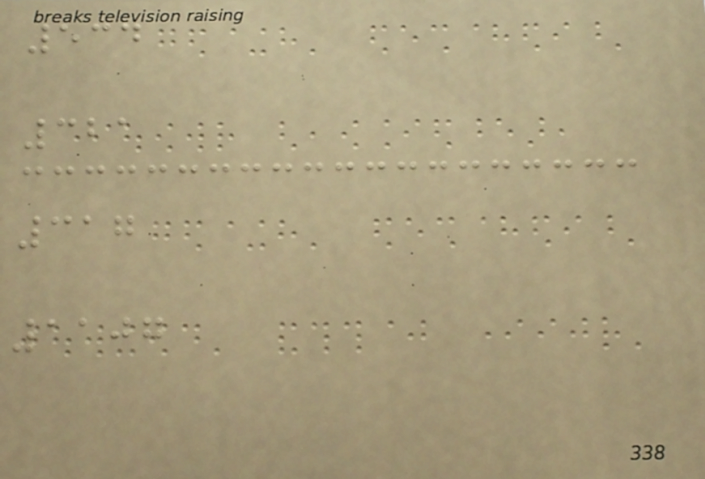534
321
317
1107
